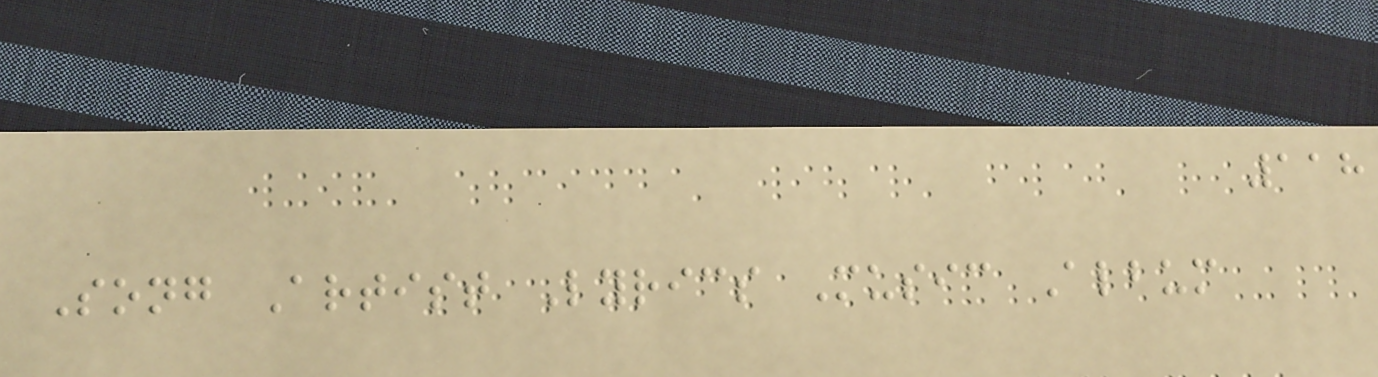118
Song Artist Lyrics Music Album
